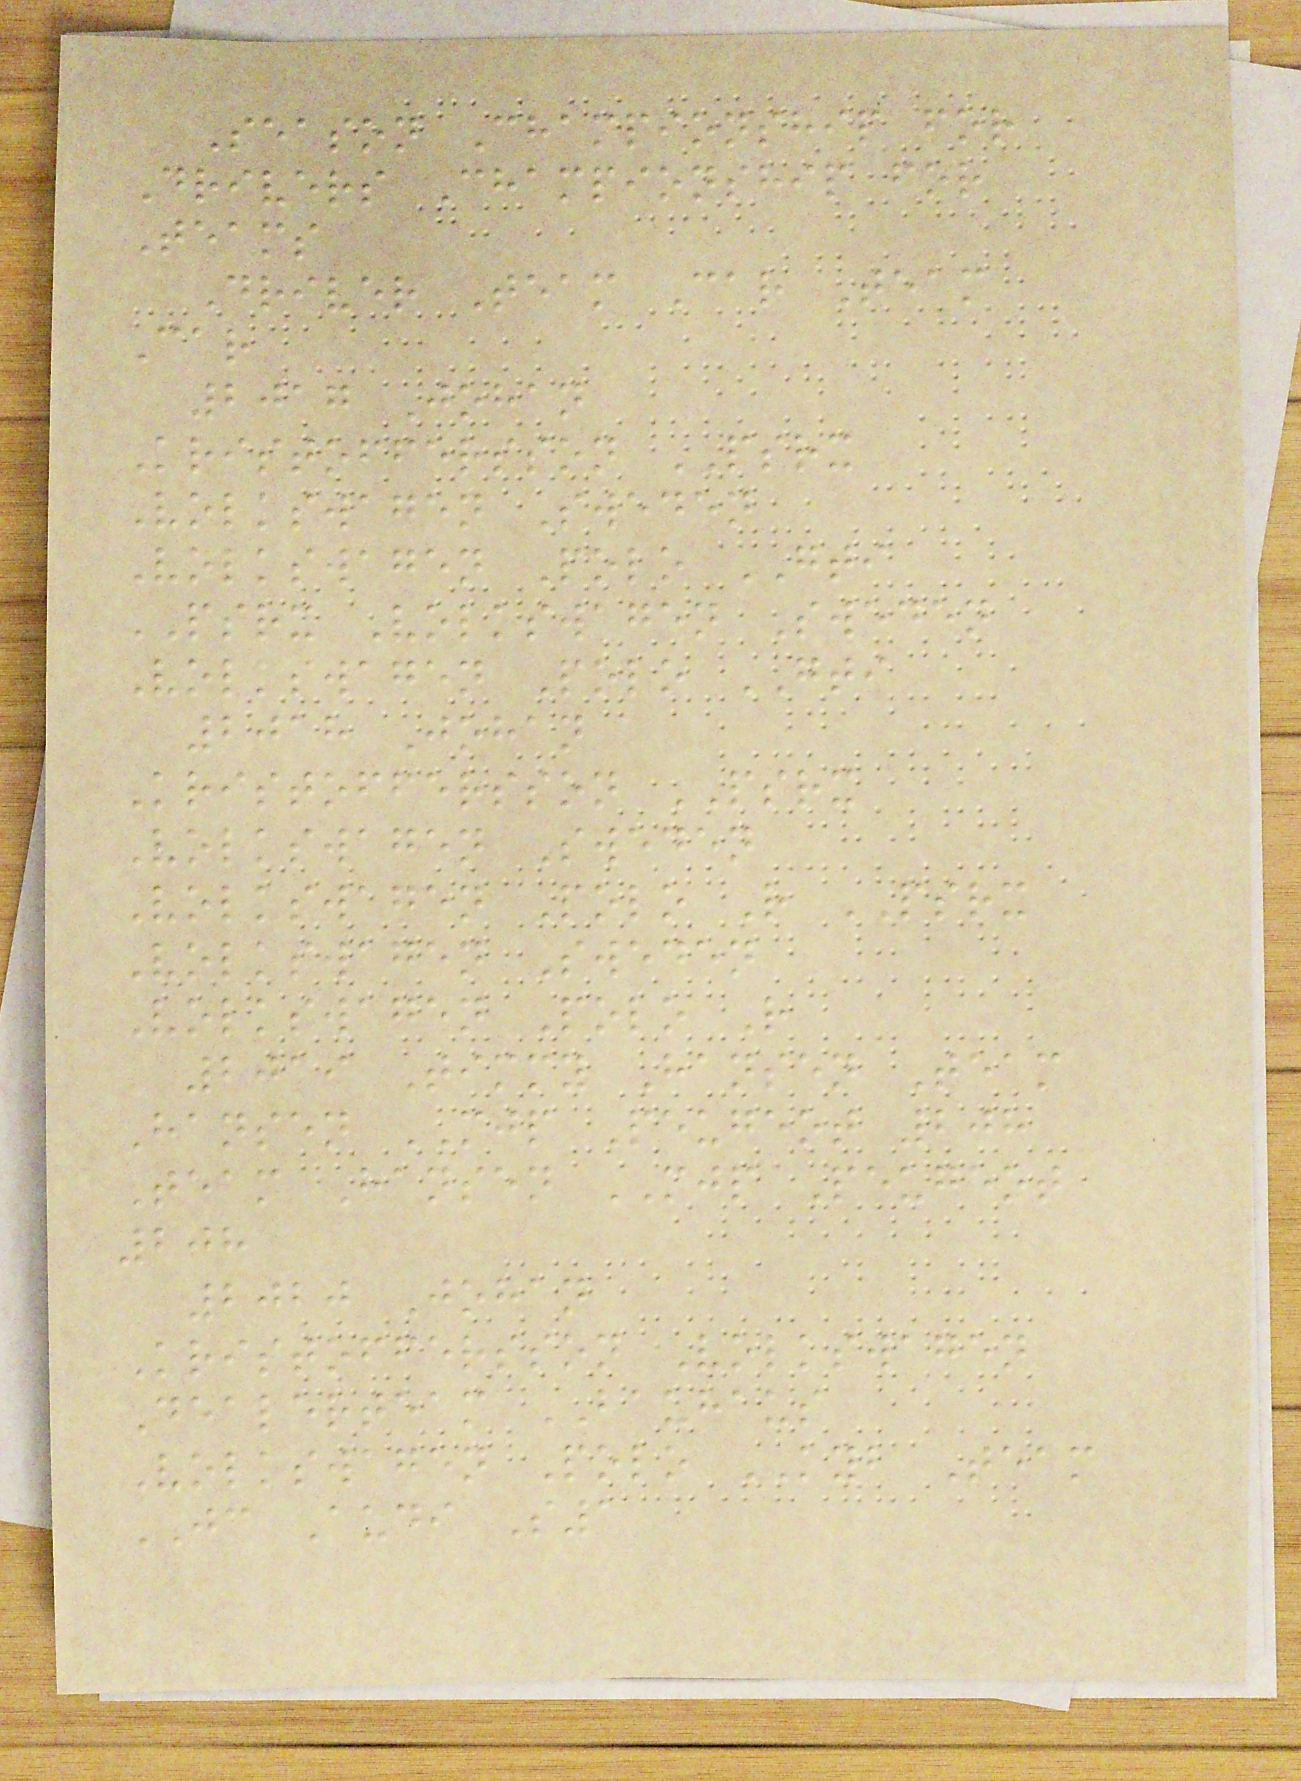Season Championship for
Drivers Championship for
Teams
Driver Team Car Team
Car
2017 Johan
Kristoffersson PSRX
Volkswagen Sweden
Volkswagen Polo GTI
PSRX Volkswagen Sweden
Volkswagen Polo GTI
2018 Johan
Kristoffersson PSRX
Volkswagen Sweden
Volkswagen Polo R PSRX
Volkswagen Sweden
Volkswagen Polo R
2019 Timmy Hansen Team
Hansen MJP Peugeot 208
Team Hansen MJP Peugeot
208
2020 Johan
Kristoffersson Volkswagen
Dealerteam BAUHAUS
Volkswagen Polo KYB Team
JC Audi S1
